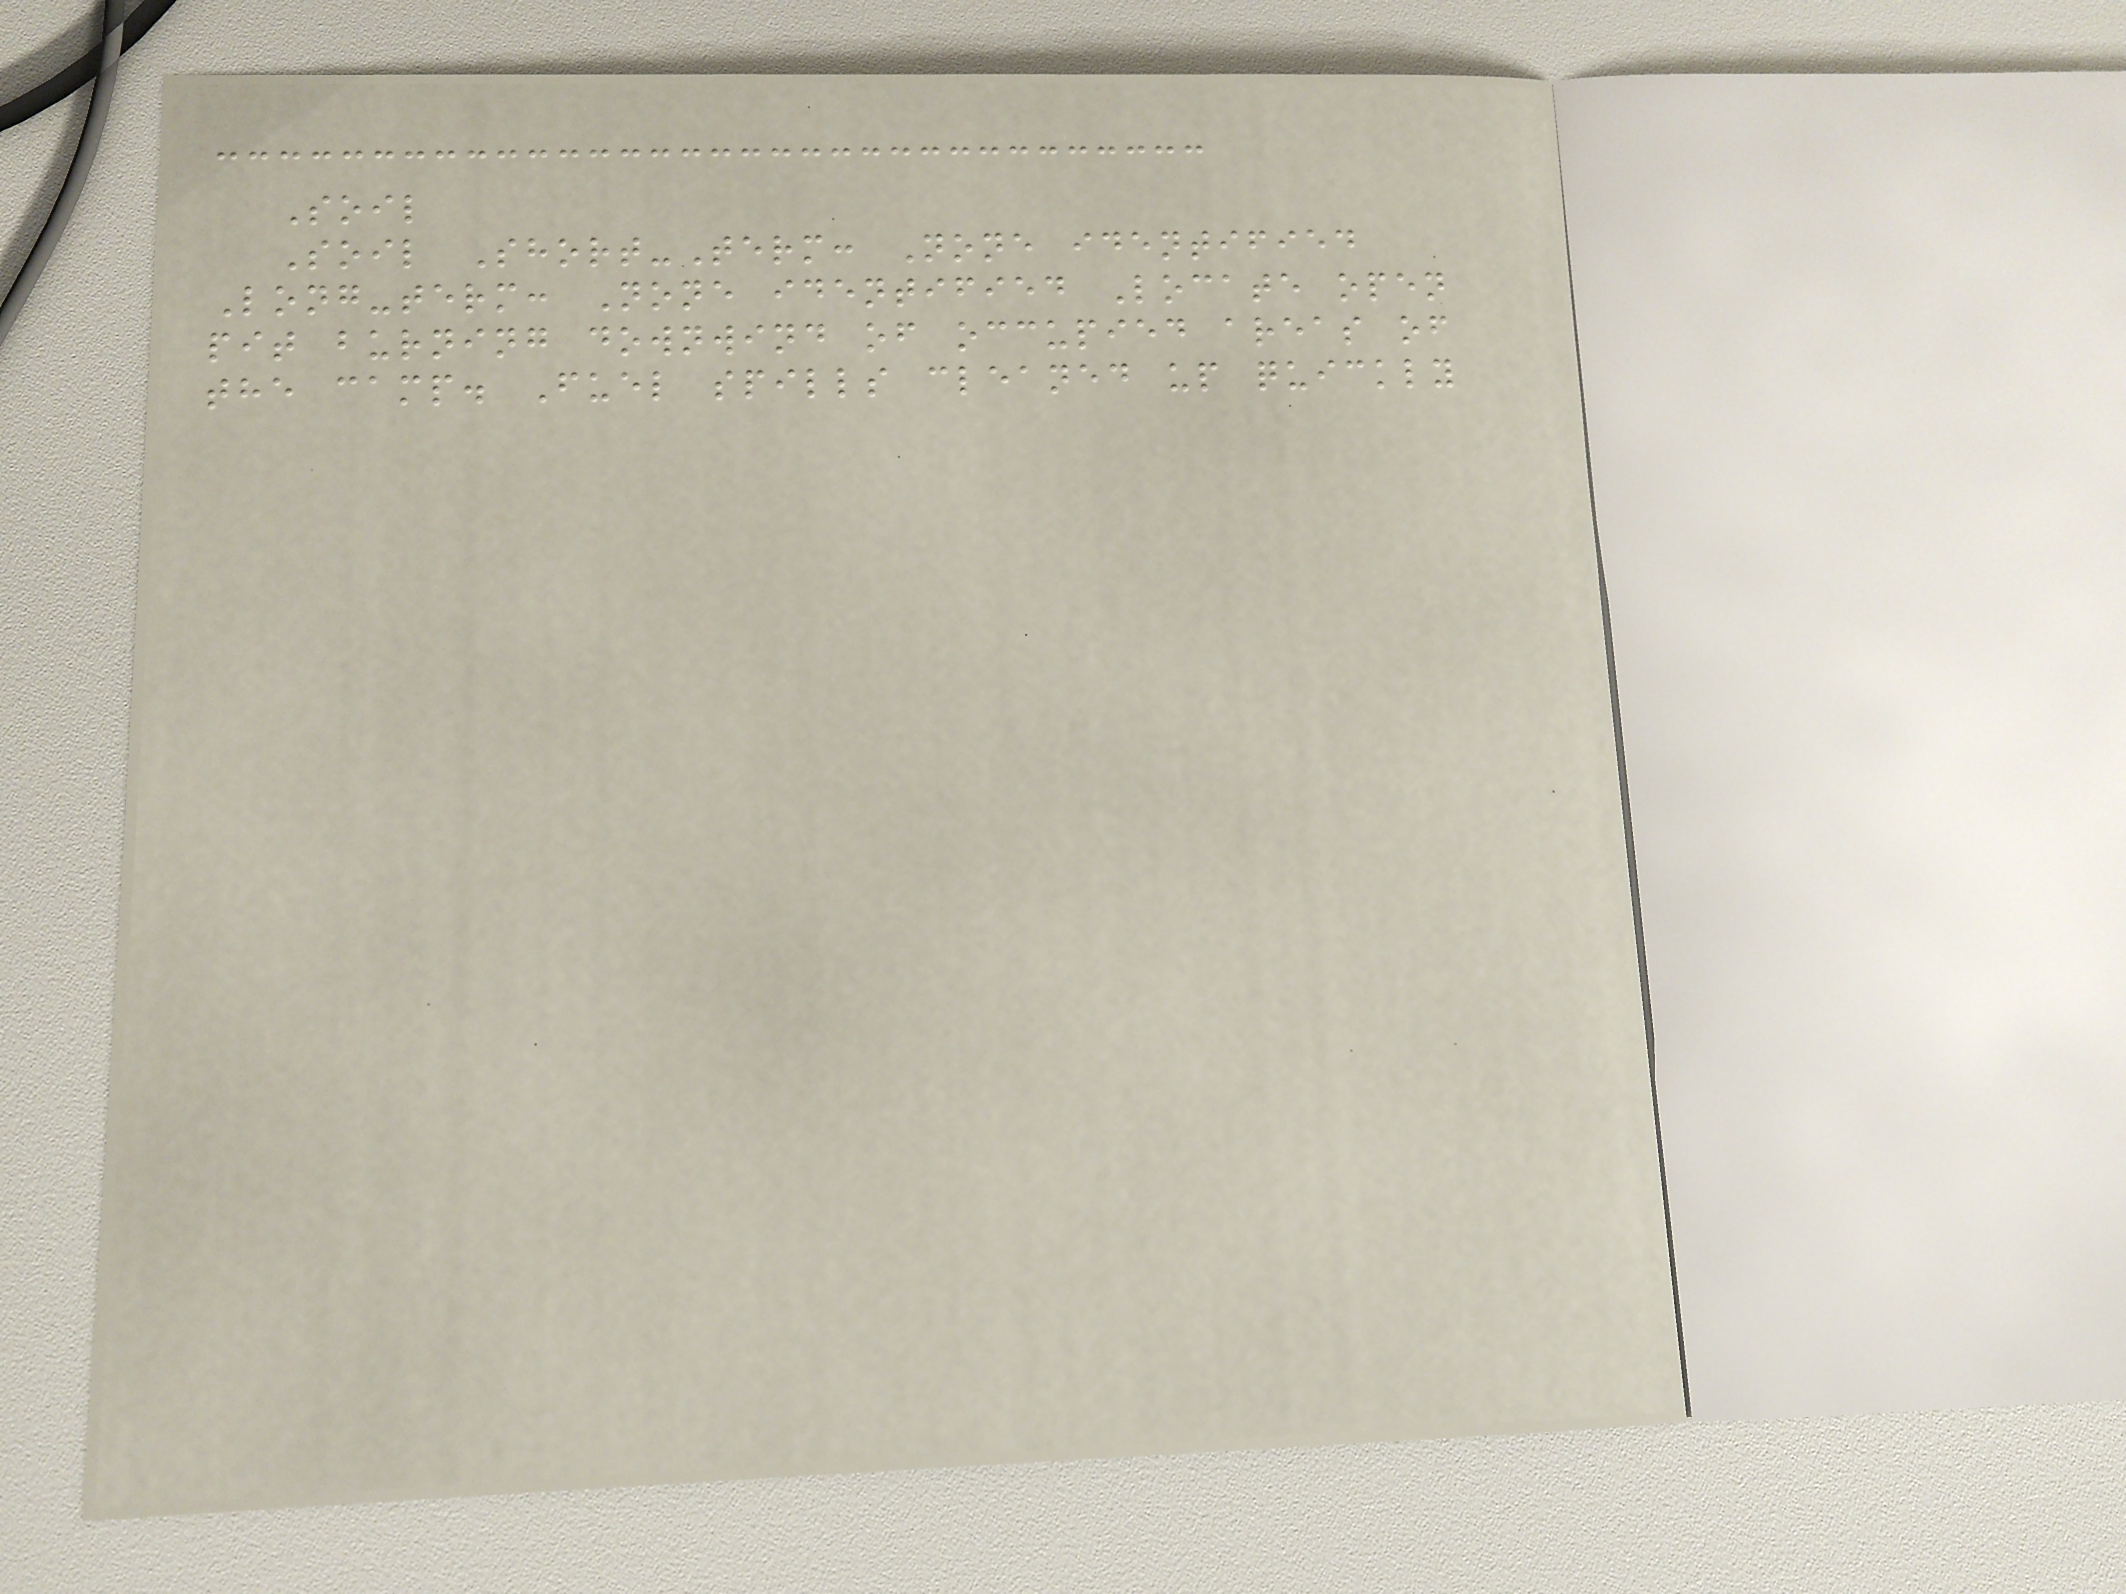Soil
Soil Short-Term: None identified
Long-term: None identified Locate open
pit burning downwind of occupied areas of
the camp. Fuel spills cleaned up quickly
